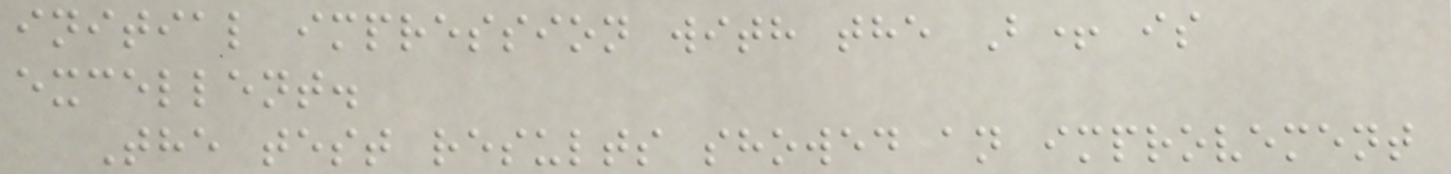initial impression with the B+ is
excellent.
The test results showed an improvement
